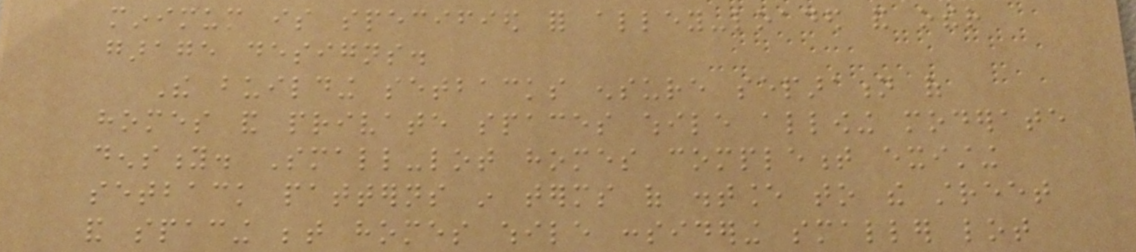minimum is specified for alley-loaded and other
garage designs.
The building setbacks ensure separation of
homes and private spaces while allowing moderate
density. Small-lot homes complement existing
setback patterns in terms of distance to the street
and spacing between homes while considering smaller lot
